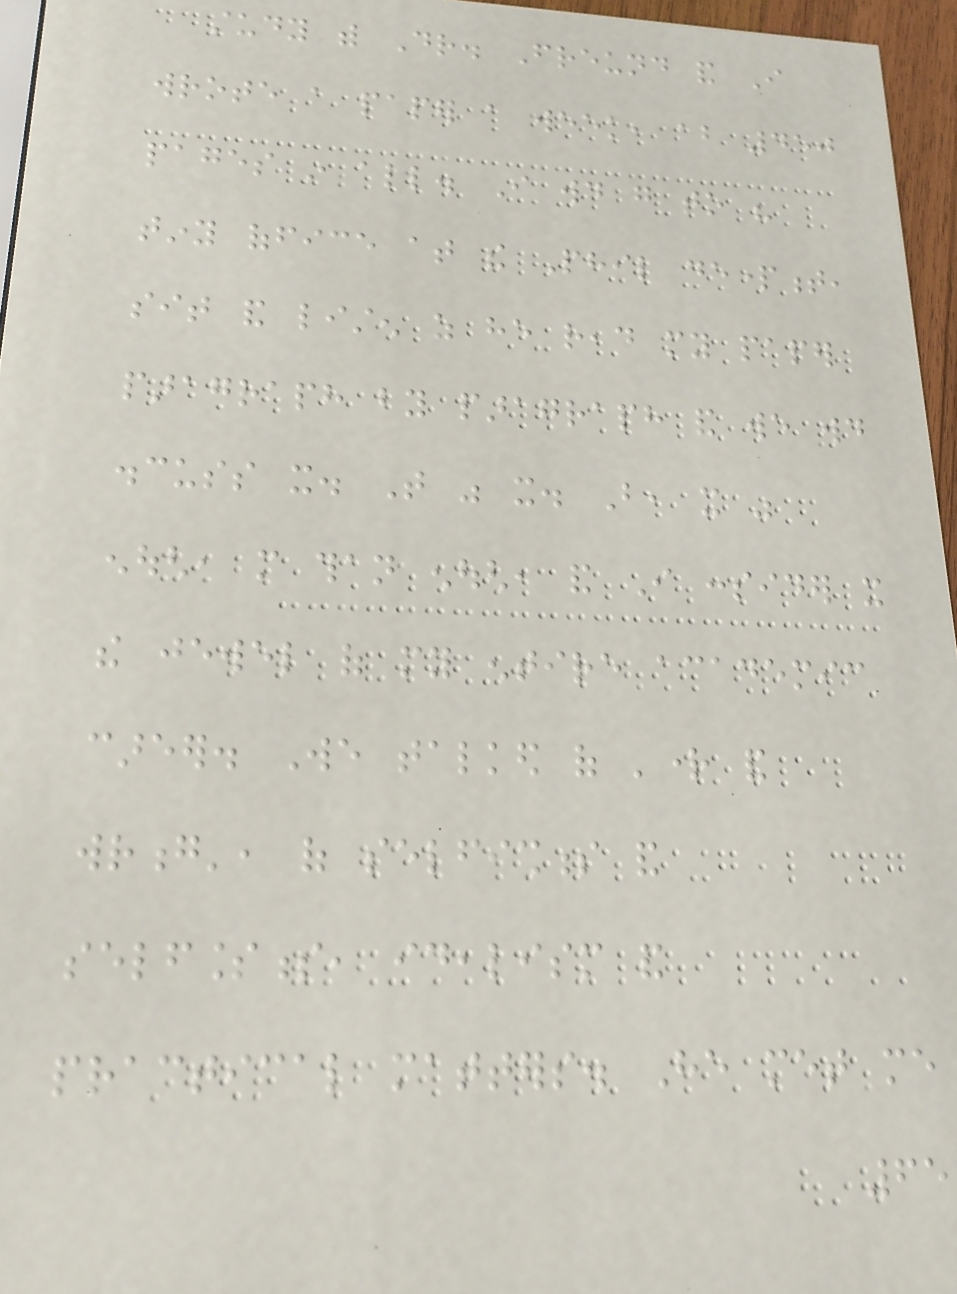study with Dr. Freund and I
wrote a paper a week, about 450
pages in all. I would go to his
tiny office at the Phil department,
sit and listen as he read my paper
paragraph by paragraph and we would
discuss it. That was it. But, it was
enough, more than enough, and I consider it
the jewel of my entire academic
career. We talked of 'right and
wrong', of selfishness and
selflessness, idealism and
practical matters. He met me
65
